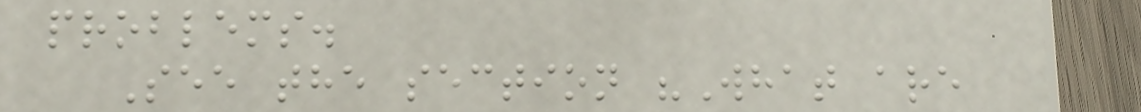problems.
See the section "What are
